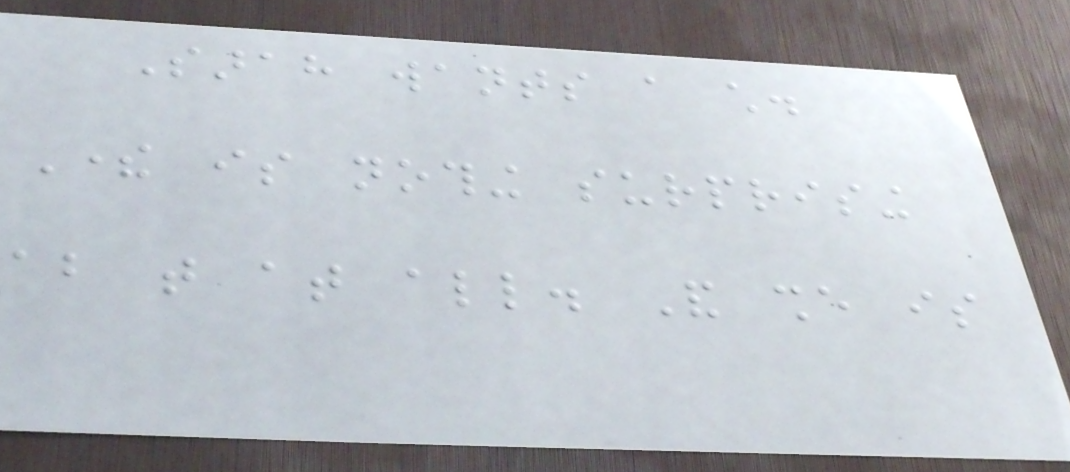Sarah wants a child.
There is nothing surprising
about that at all. And she is
